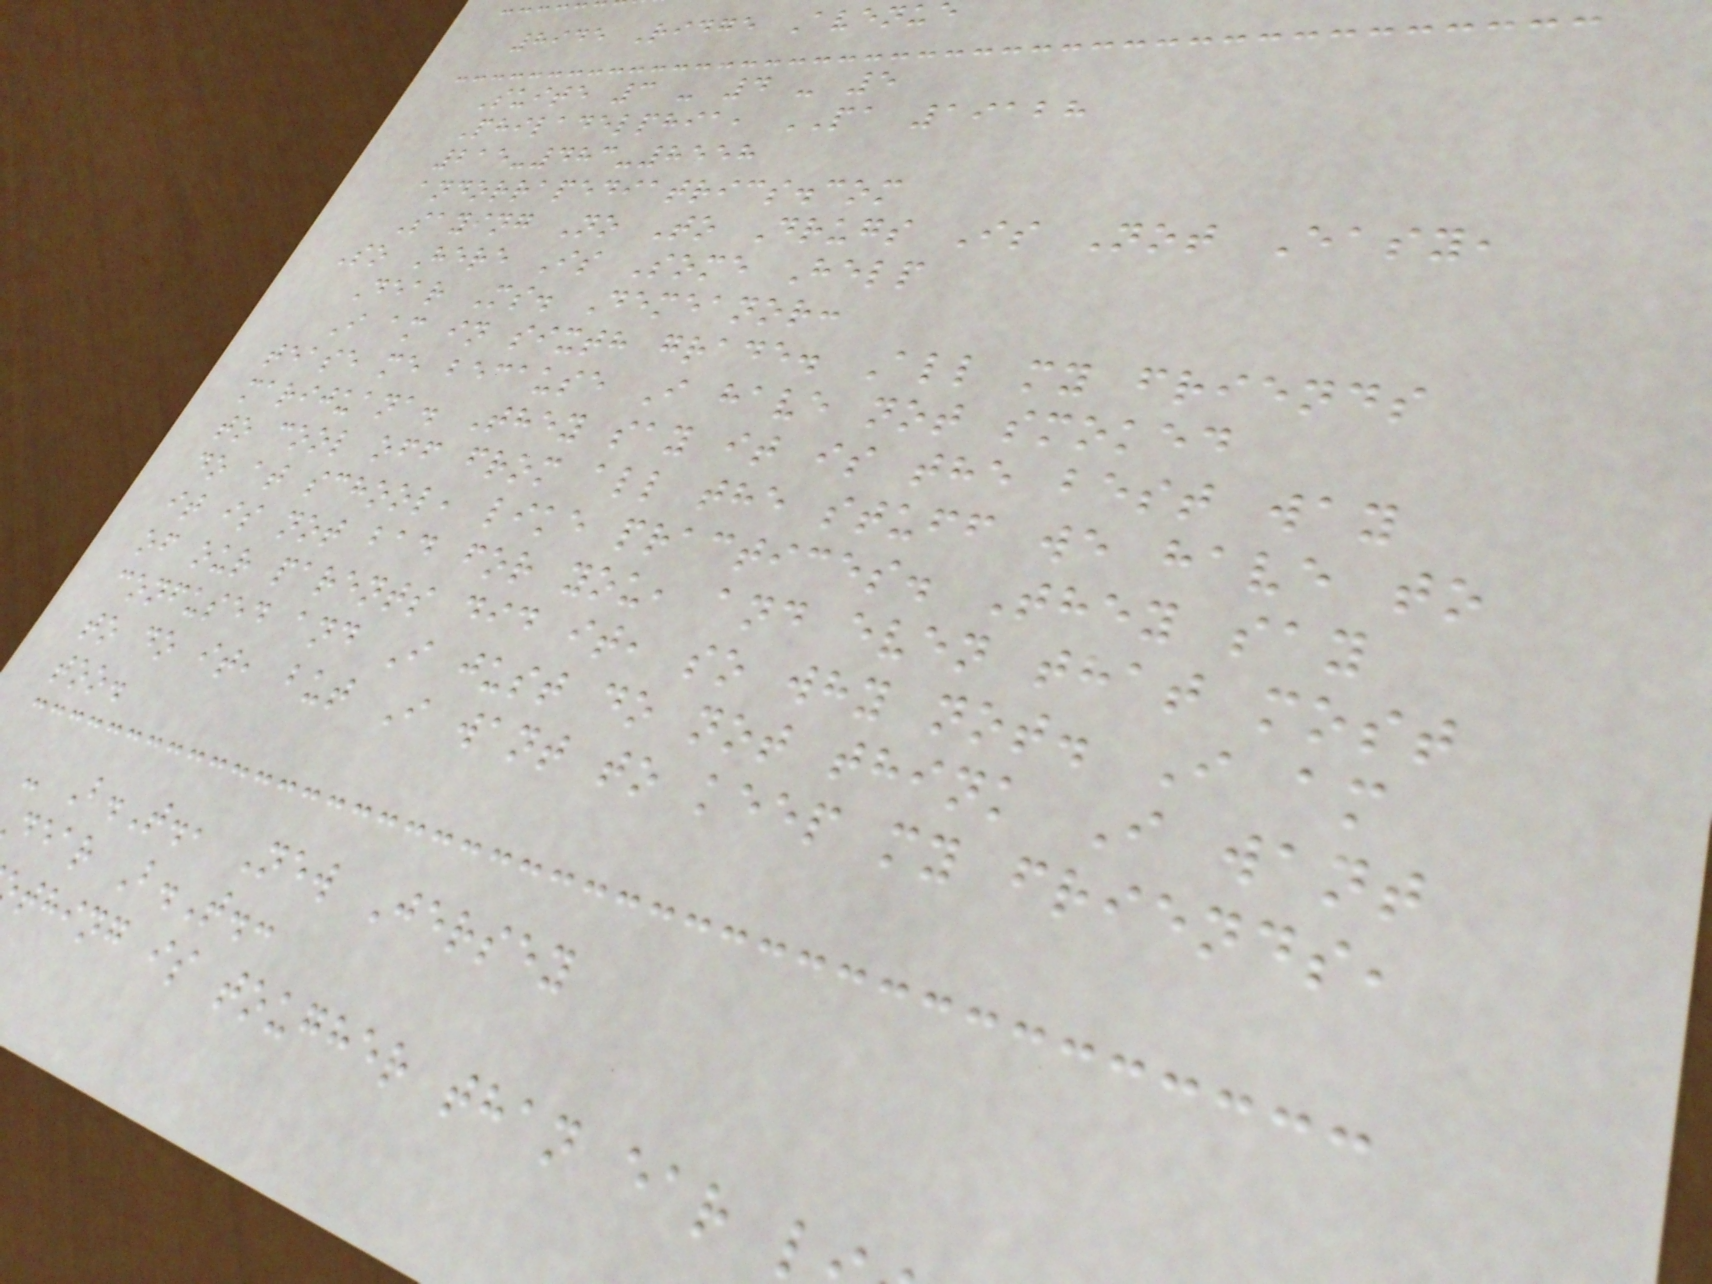8945 Ridge Avenue
Suite 3 - 4 - 5
Philadelphia, PA 19128
215-483-8558
andorrapediatrics.com
Saying No To Drugs Is Not Easy,
So Here Is Some Help
Dear Ms. Demeanor:
I am in sixth grade. All my friends
tease me because I have not smoked
marijuana. They say it is the best way
to cool off from all the stuff we have to
do at school, like practices. They say
it is not bad for you, and even that most
of our parents did it, so why not. I am
confused and I just do not think I want
to do it, but I want to keep my friends,
too.
- B.T., New Jersey
dear B.T.:
thing is tougher than ear l
